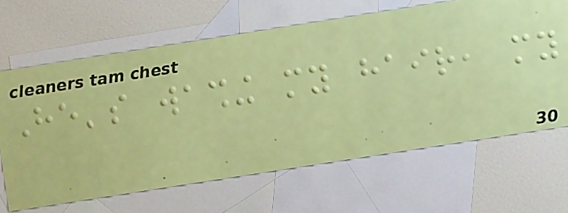He's washing my hair, my
